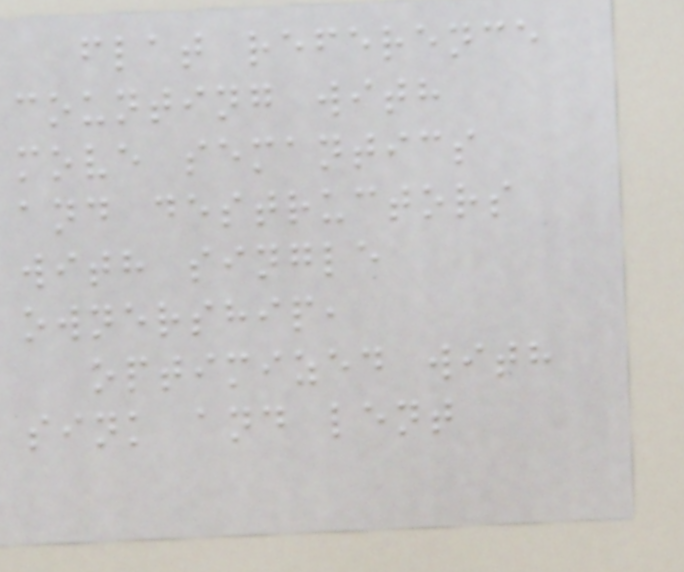flat reference
counting with
move semantics
and destructors
with single
ownership,
optimized with
sink and lent
